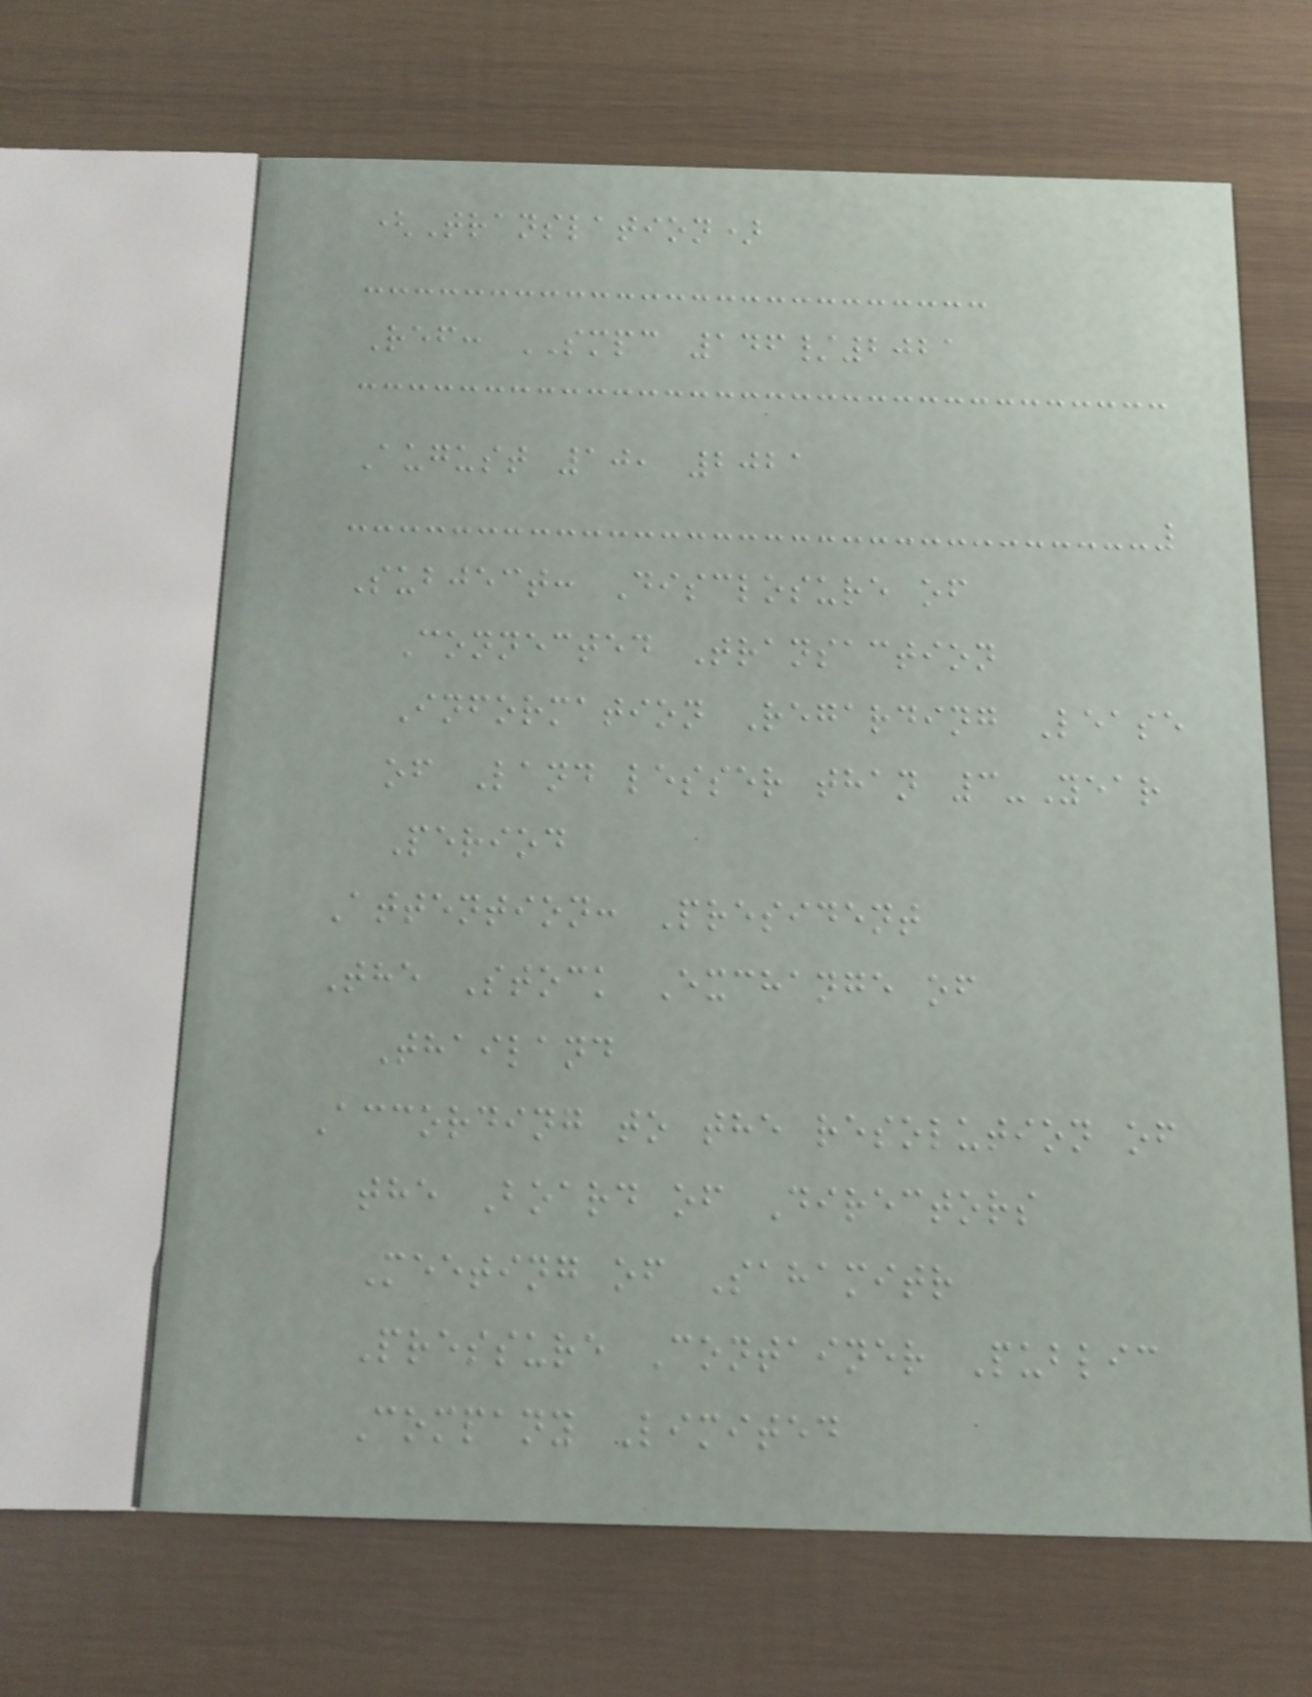(Translation)
Ref: SMPC 146/2021
August 10, 2021
Subject: Disclosure of
Connected Transaction
Information Regarding Lease
of Land lesser than 3-Year
Period
Attention: President
The Stock Exchange of
Thailand
According to the resolution of
the Board of Directors
Meeting of Sahamitr
Pressure Container Public
Company Limited
